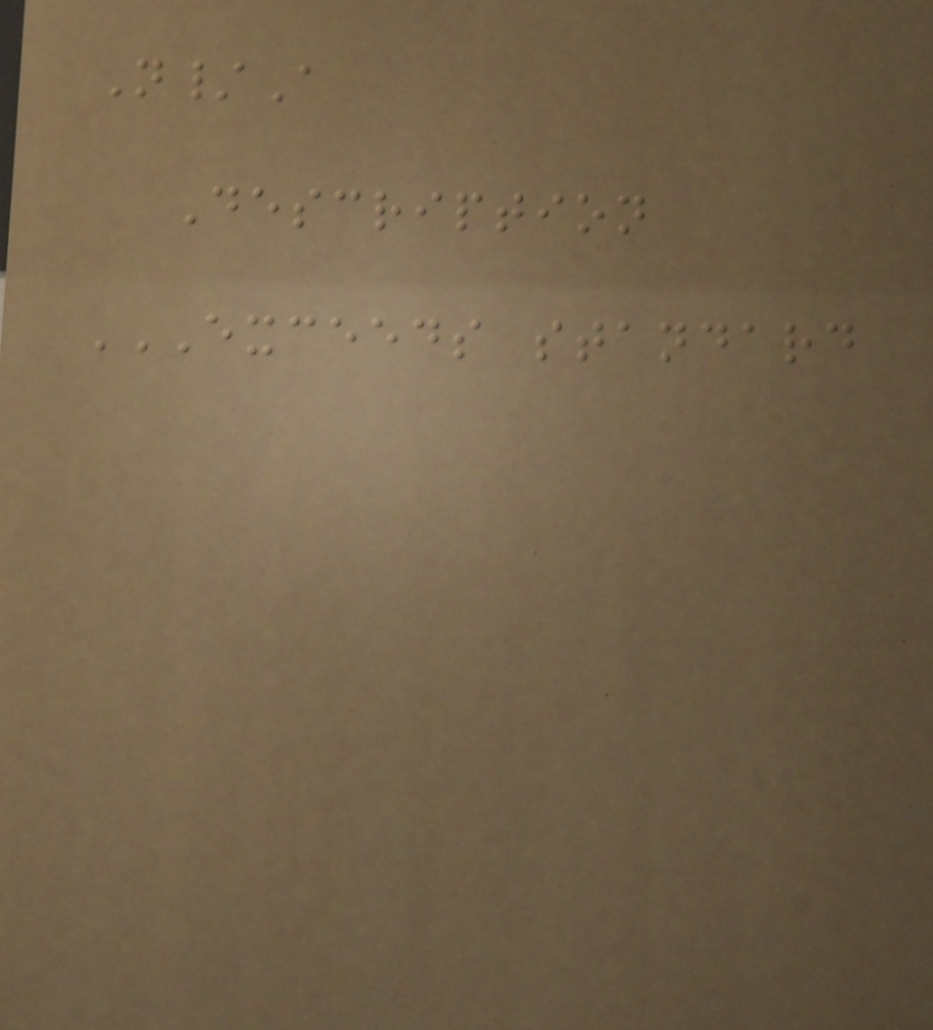N/A
Description
EXCEEDS STANDARD
